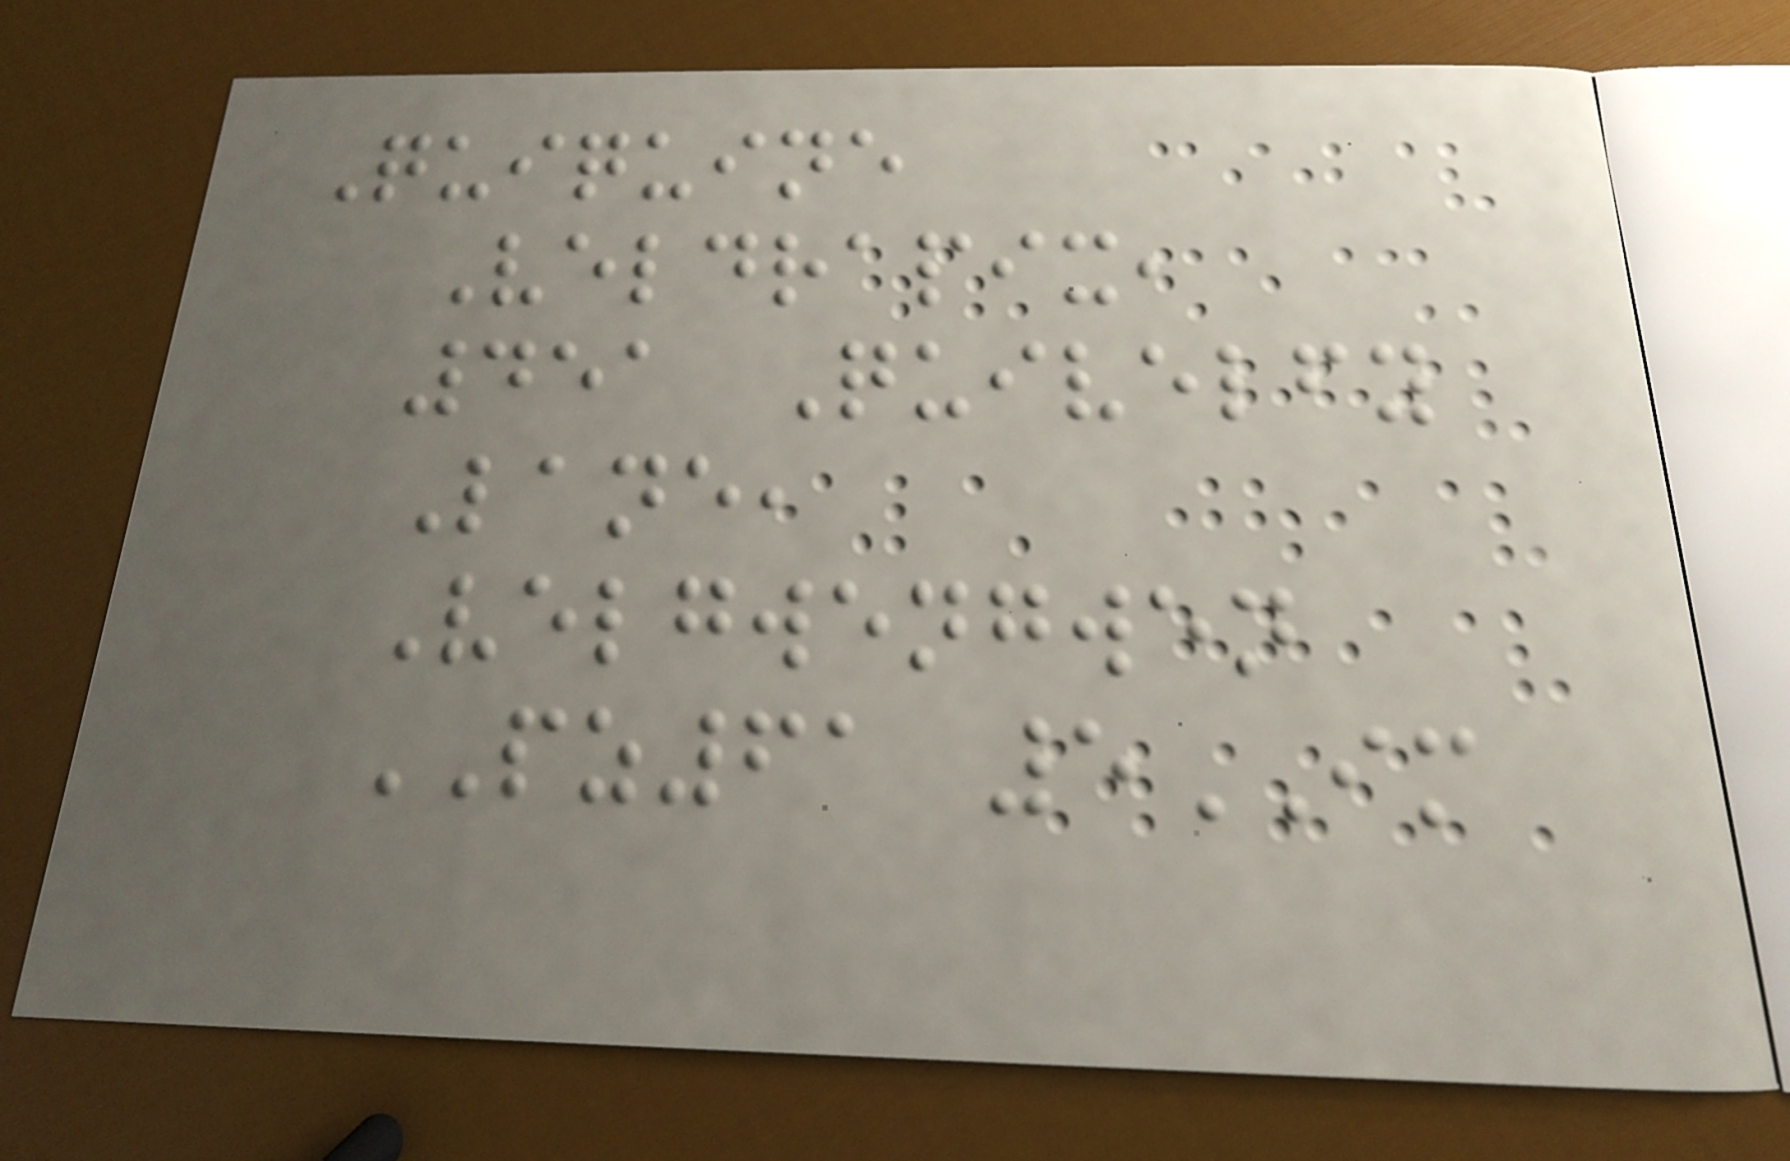Quiquine
Veldrapix,
451 Quivelfy
Lane,
Velgwengwen
PZ61 5IM
